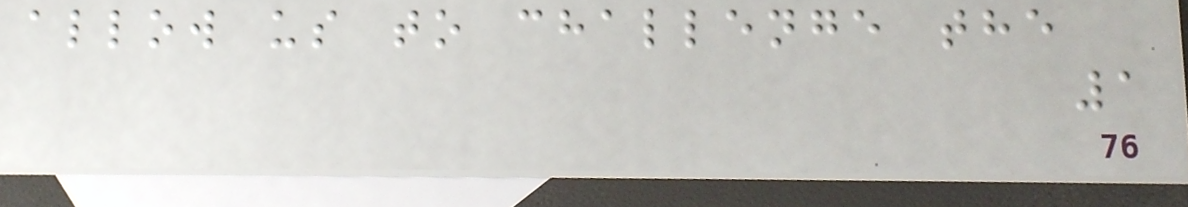allow us to challenge the
1
